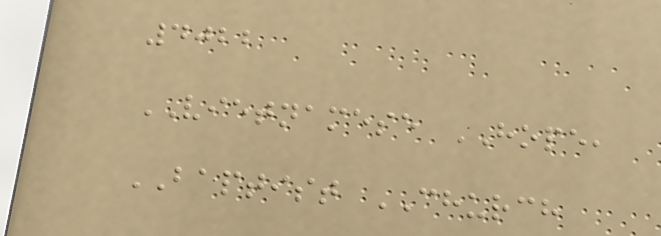4022
VIETNAMESE HOPE,
BAPTIST CHURCH
